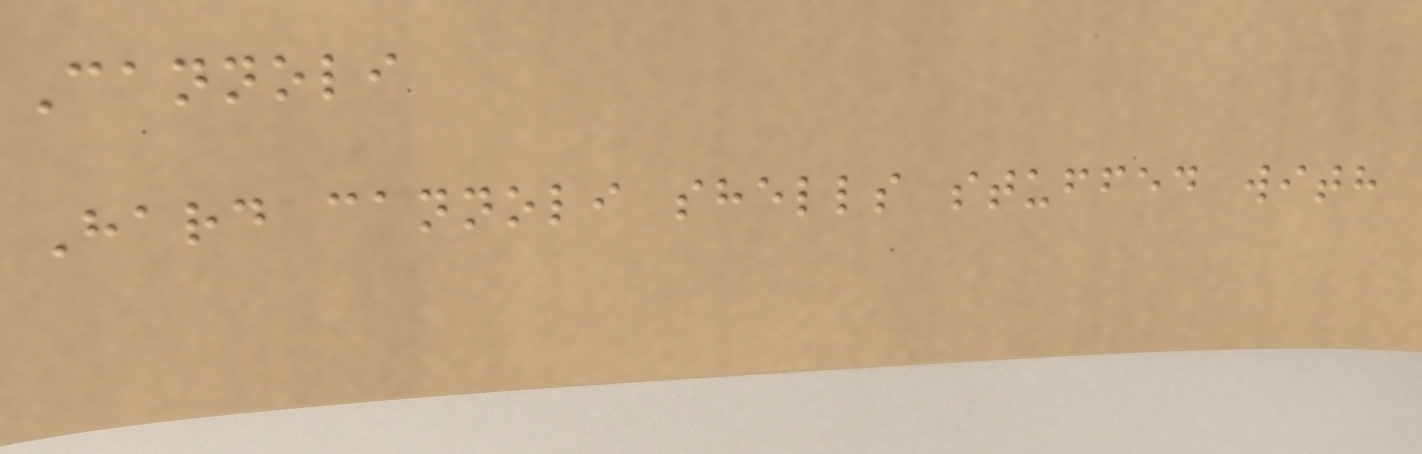Cannoli
Hard cannoli shells stuffed with
